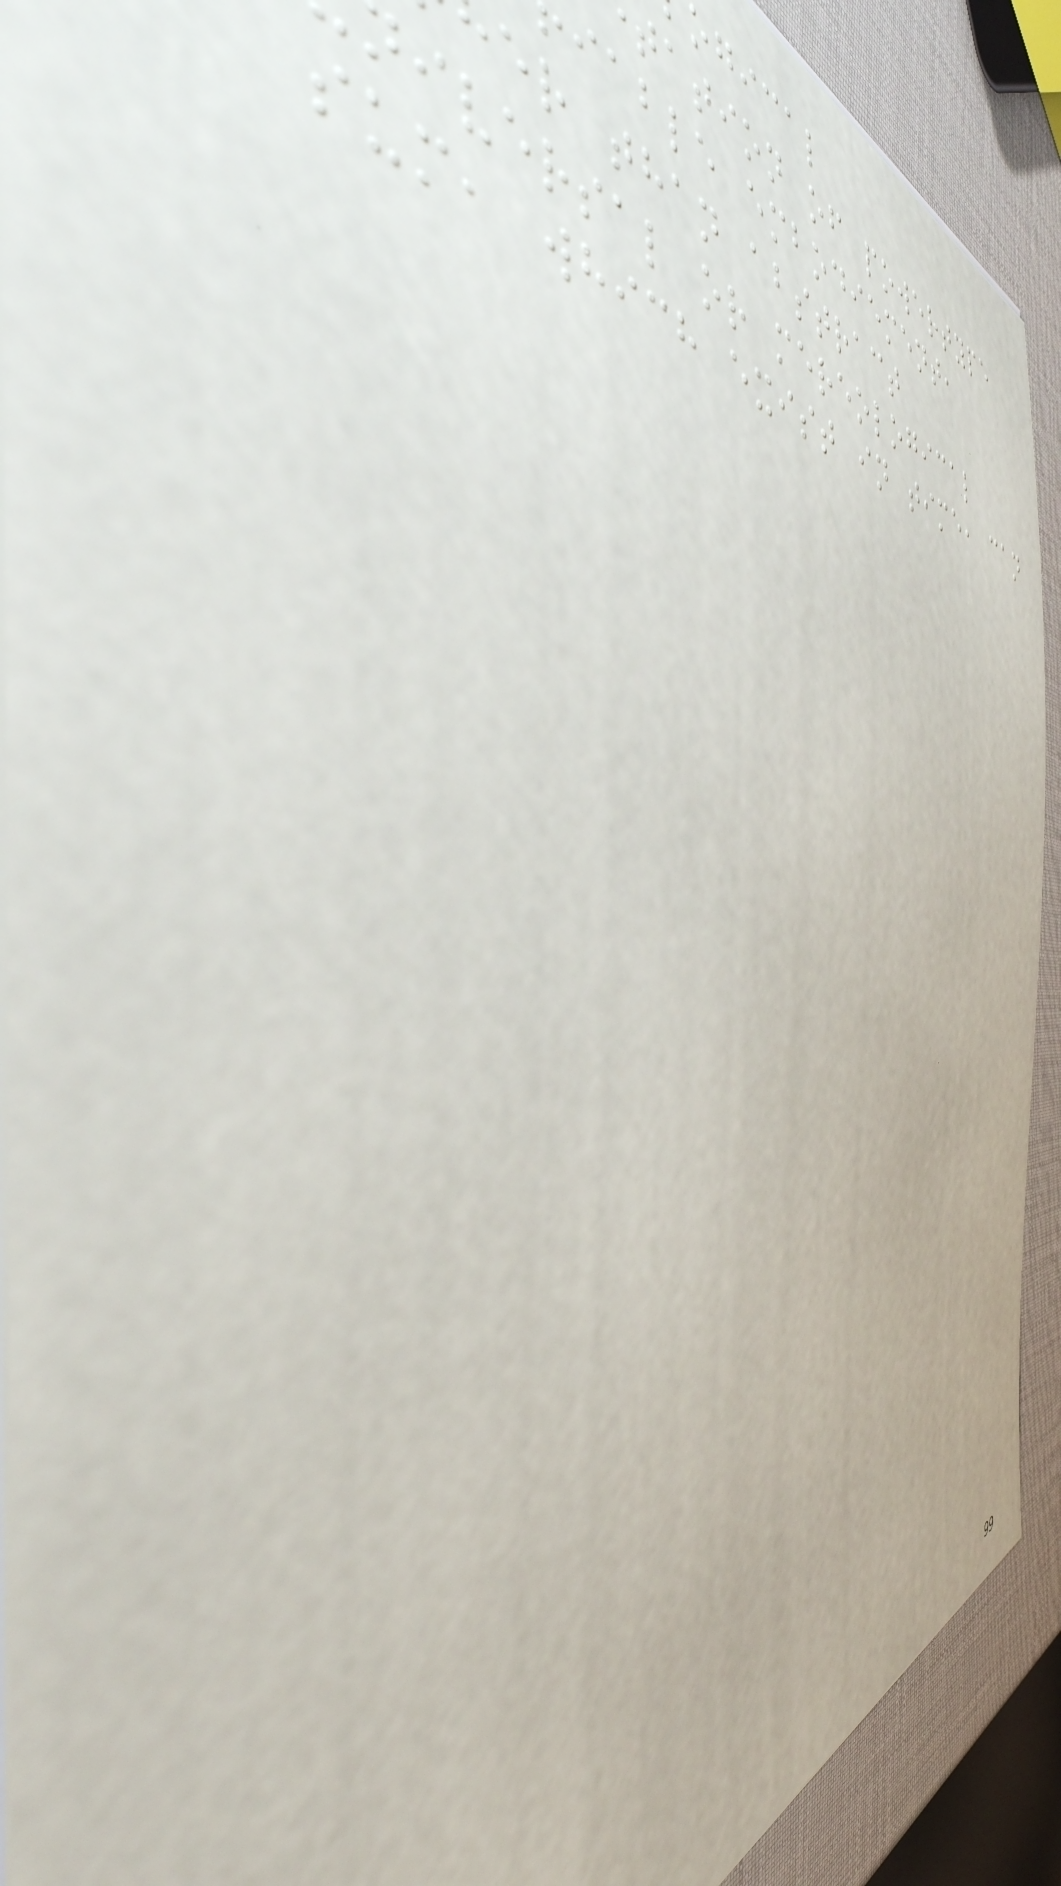ogical
tation of powertype
iable embodiement,
er than abstract
iversal or mereological
sum, which exist in time, can
